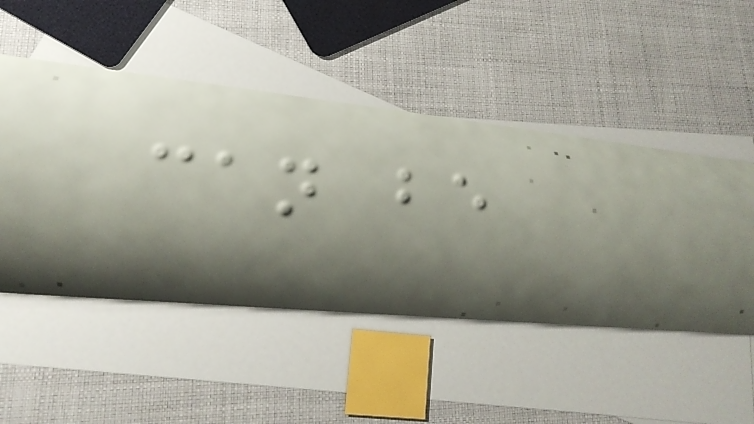can be
